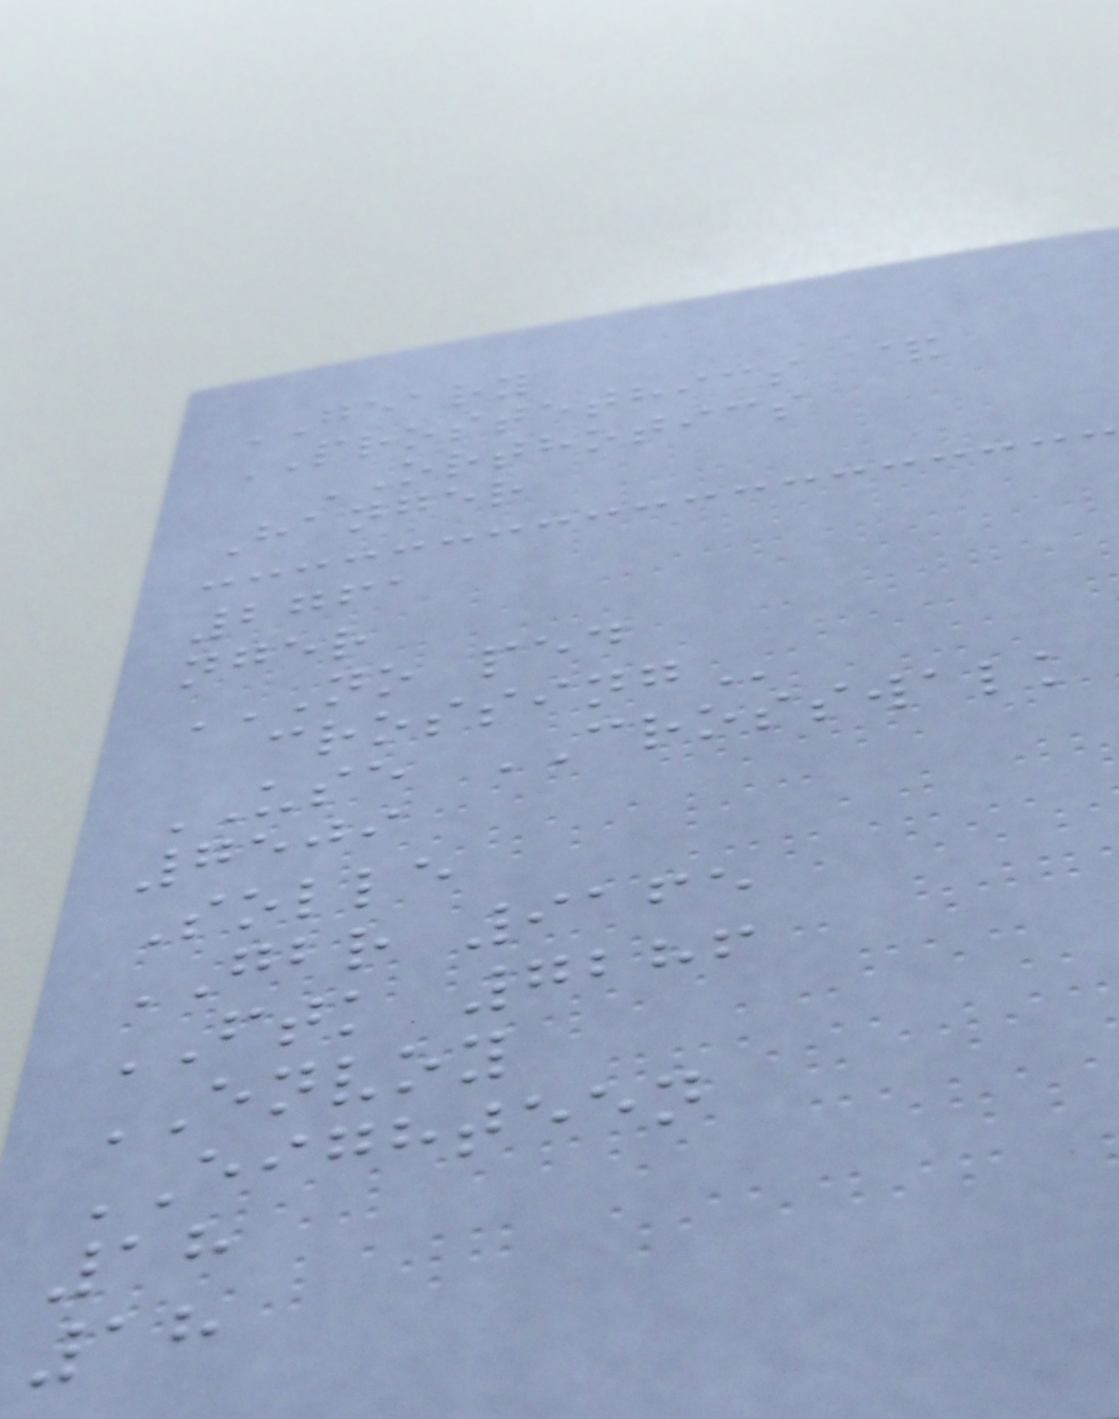GEARY
PROSTETHICS &
ORTHOTICS
Hanger
2761
nger
NO PED
CROSSING
USE CROSSWALK
7509
Solle
GBR 9165
FTK 7286
ENVOY
EIGHTEEN
18
18
